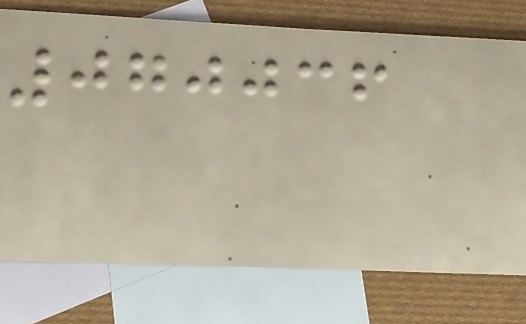070036
